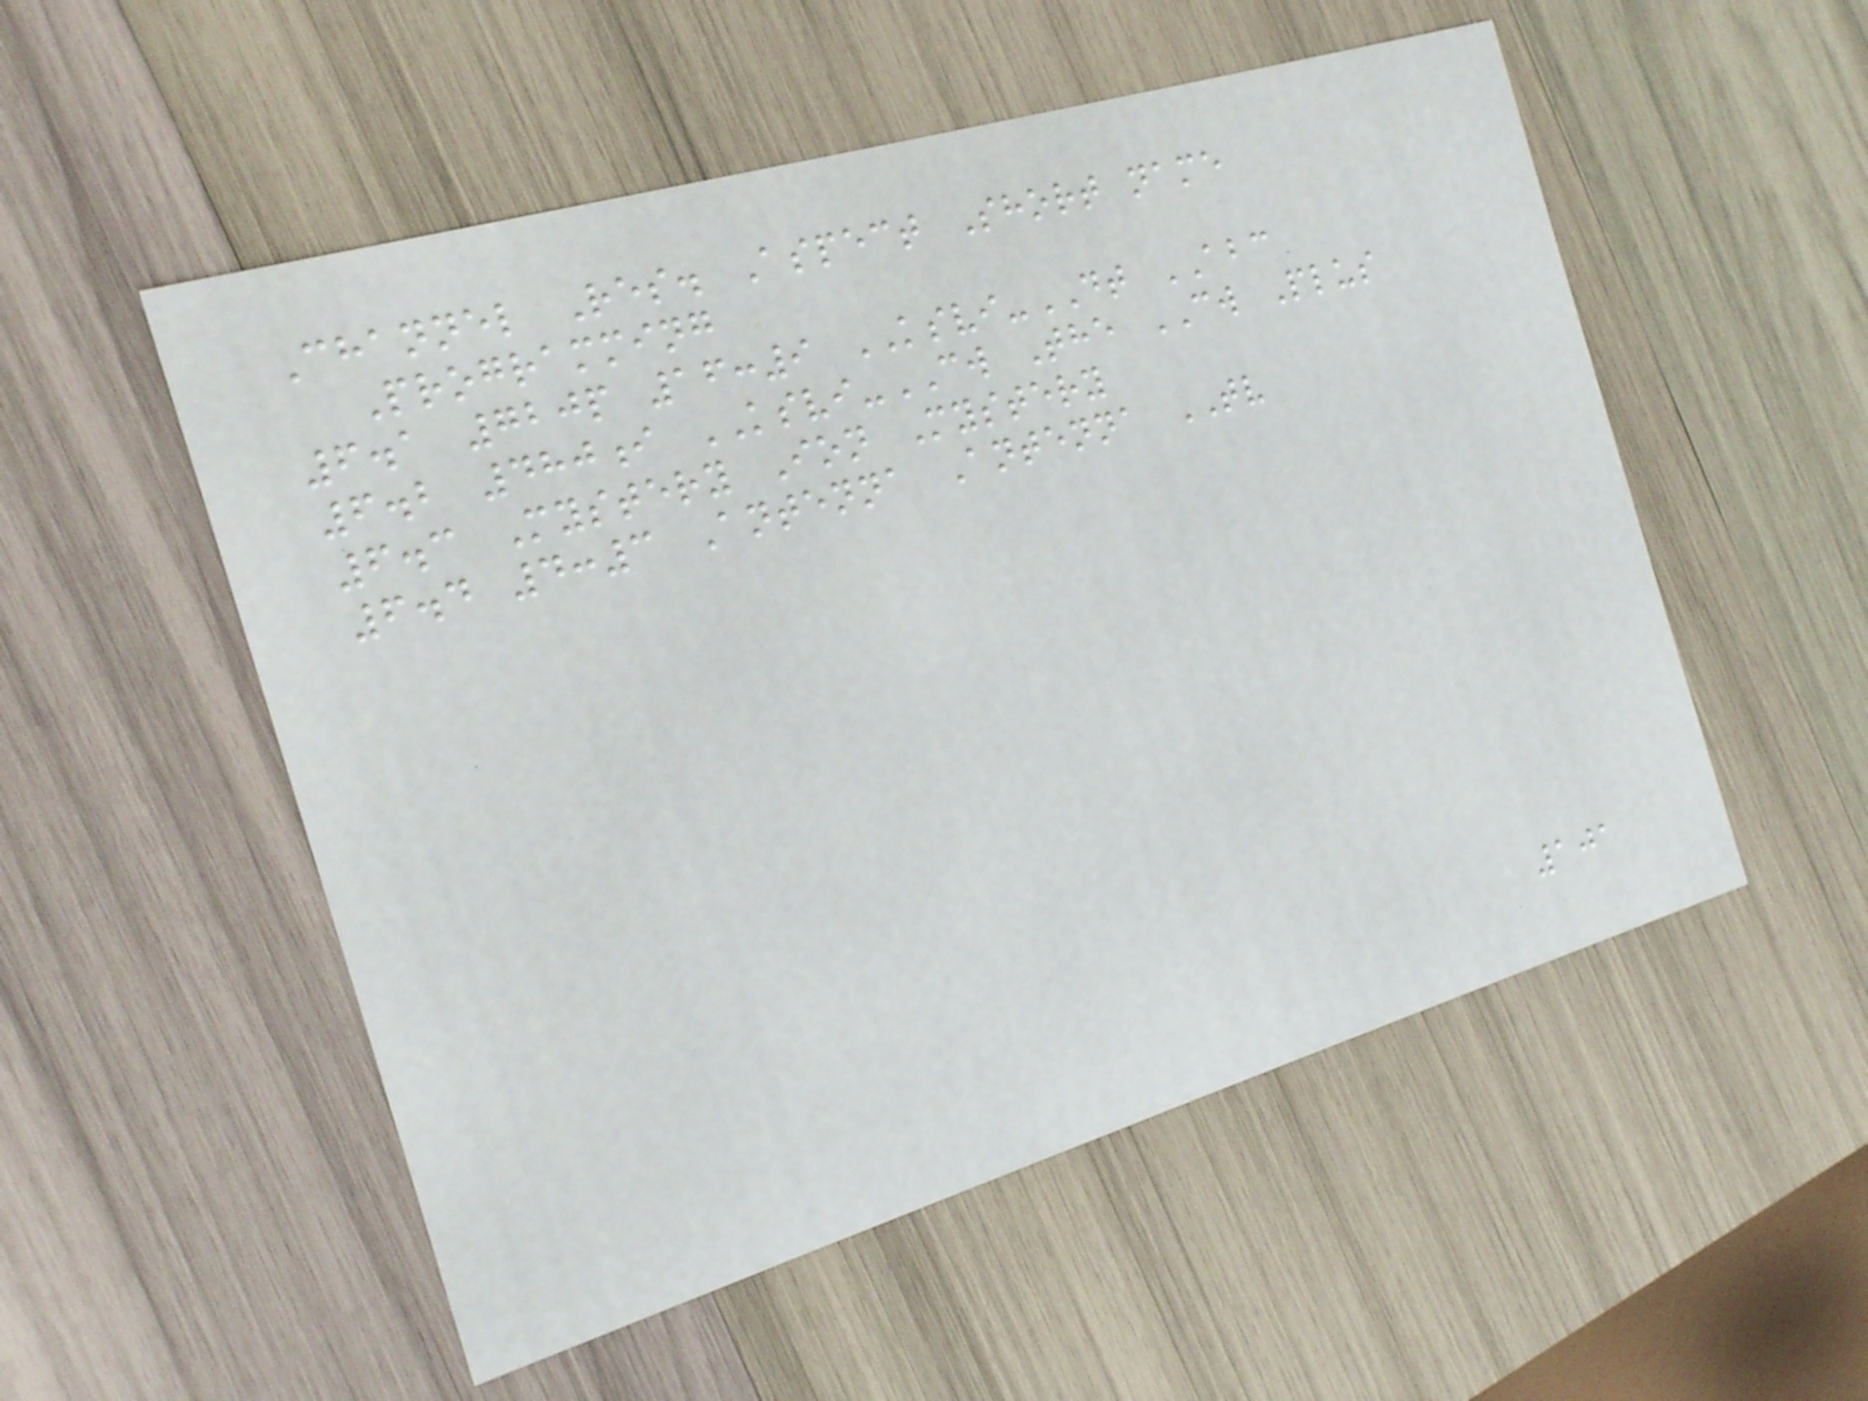Channel Res. Aspect Short name
Programming
6.1 720p 16:9 KSVI-DT ABC
6.2 480i KSVI-CW The CW Plus
6.3 Mystery Ion Mystery
6.4 4:3 Antenna Antenna TV
101
